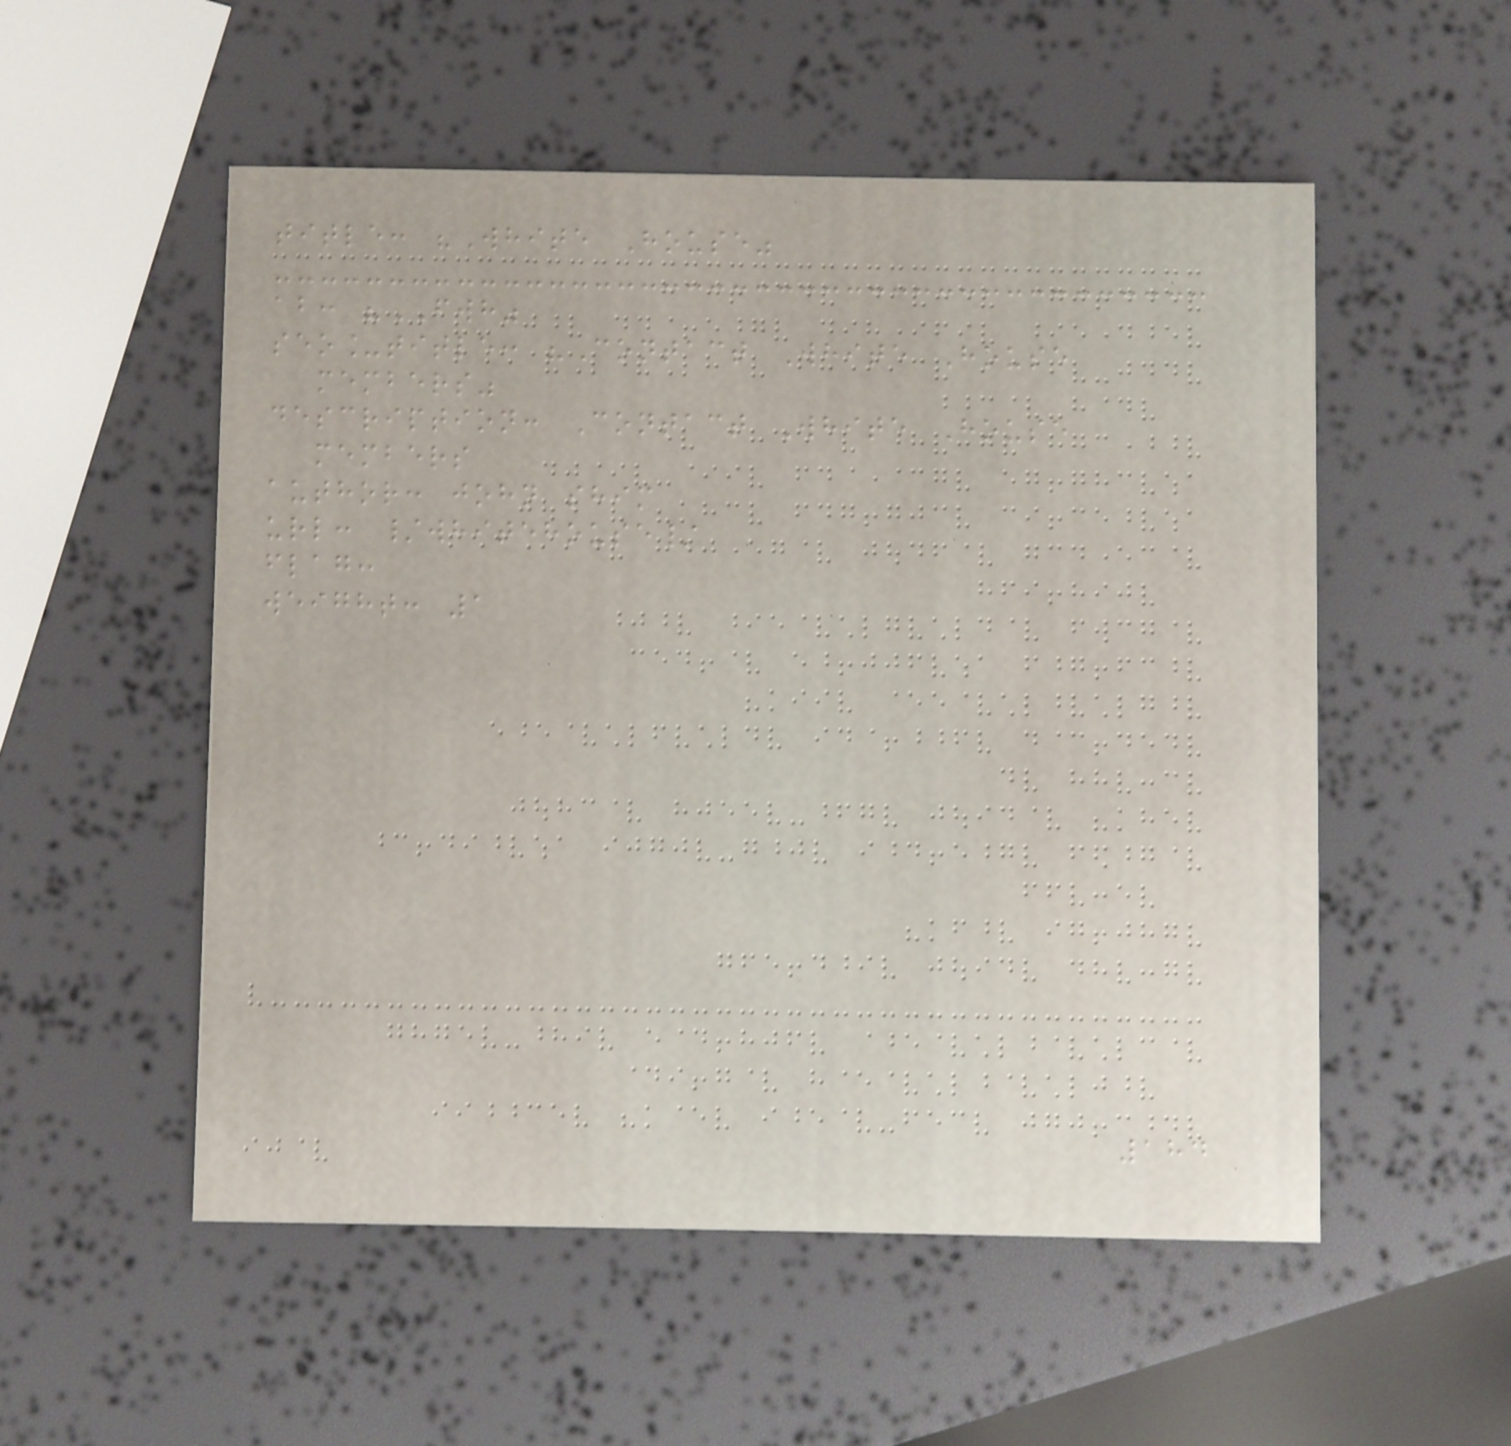title: "White House"
ab: "FWH"
seo_title: "Contact White House
members"
description: Contact White House
members
author: john shim
url: /whitehouse/
flag:
weight: 1
184
